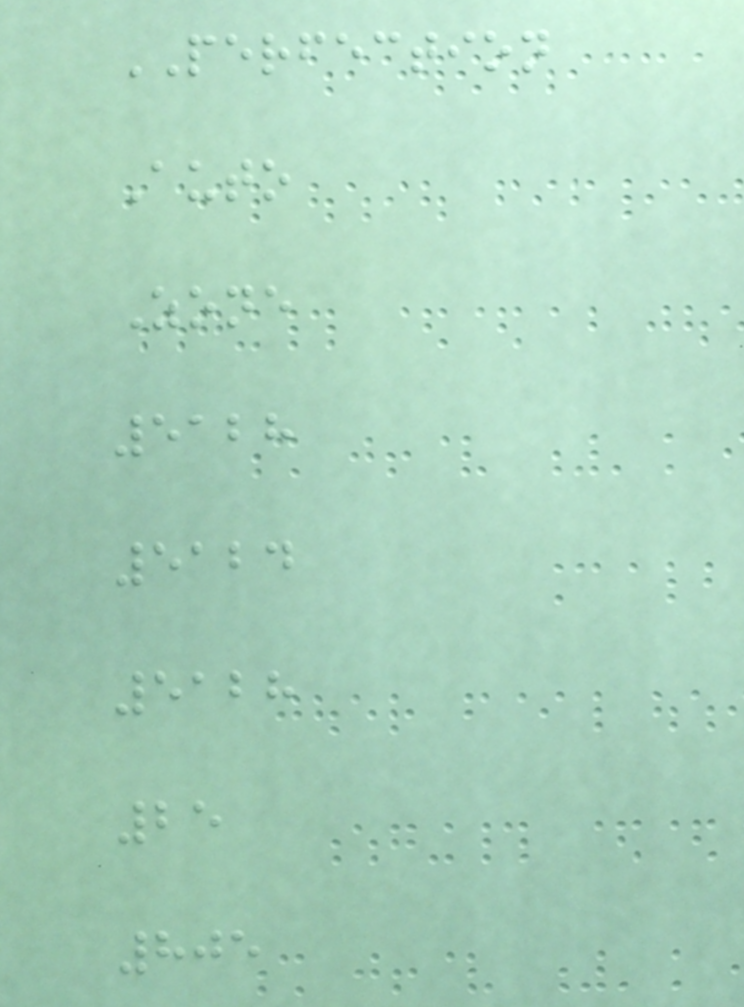PERFECTION
Auto
Zone
5128
5124
5128
25
805
